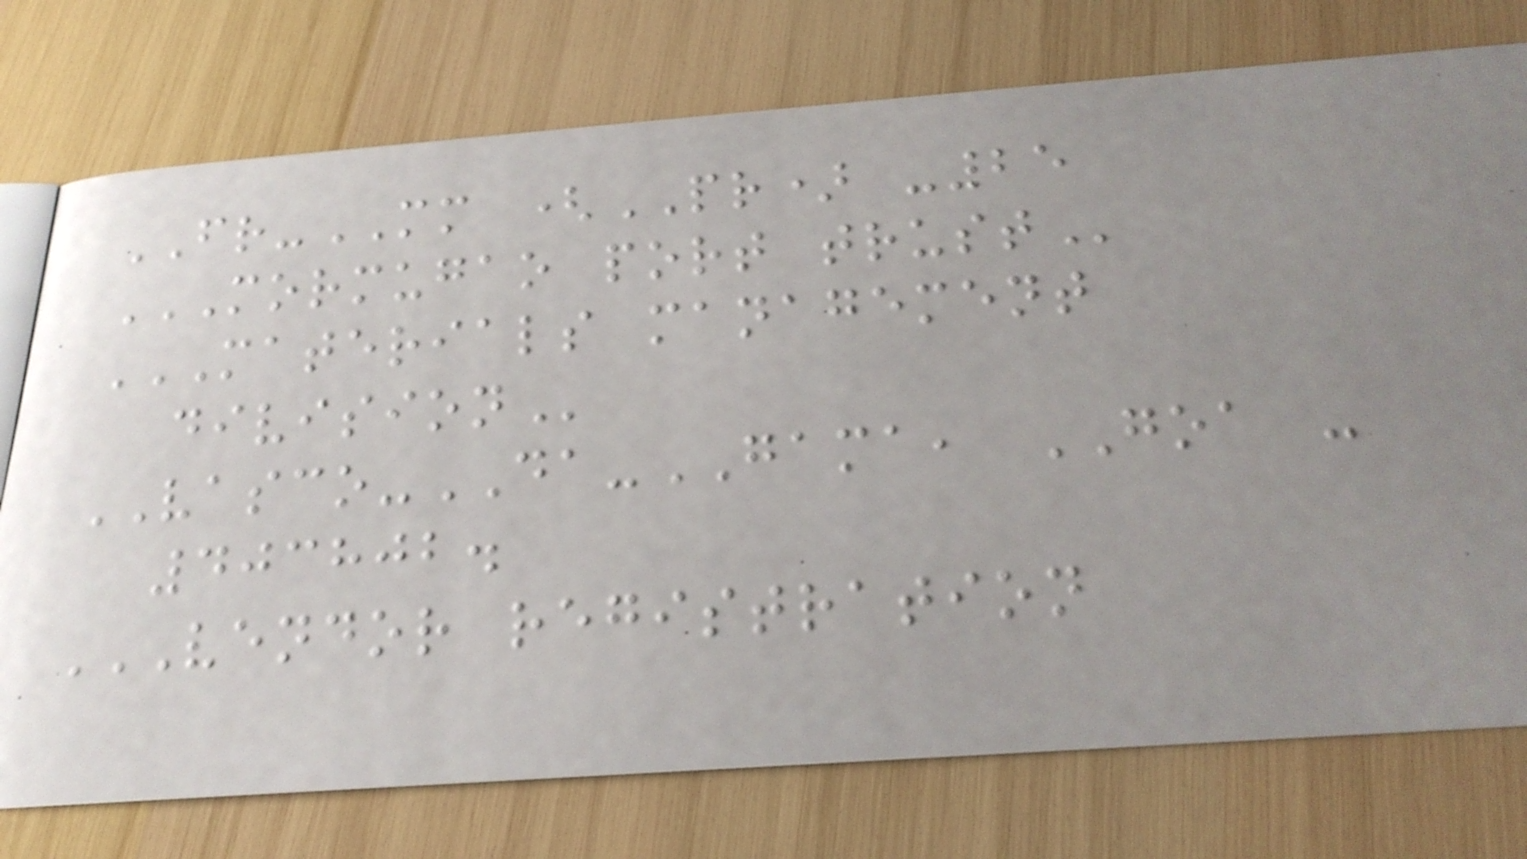FR-MM (PR) -25
MORMUGAO PORT TRUST
MATERIALS MANAGEMENT
DIVISION
VASCO-DA-GAMA, GOA -
403802.
VENDOR REGISTRATION
